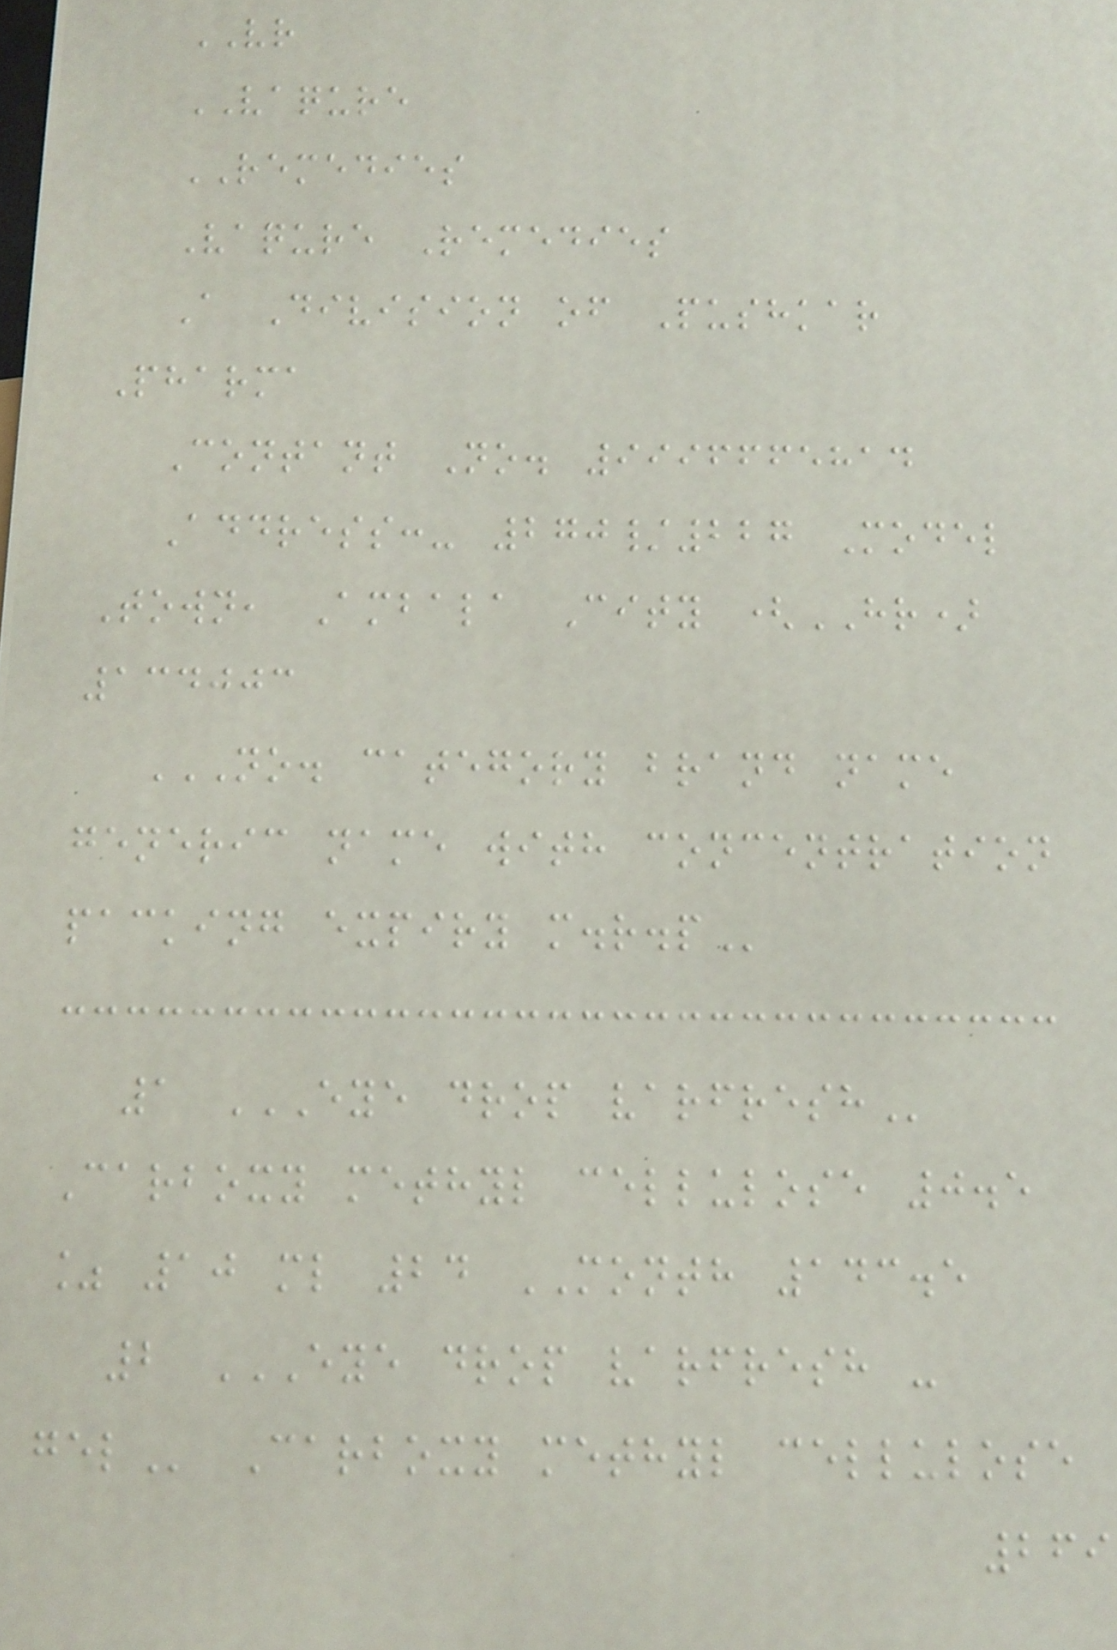VR
VAQURE
REMEDIES
Vaqure Remedies
A Division of Pushkar
Pharma
Contant No. 9996665814
Address:- 270/227 Model
Town, Ambala City (HR)
134003
NO. CATEGORY BRAND NAME
GENERIC NAME WITH CONCENTRATION
PACKING EXPIRY M.R.P
1 EYE DROP VARFRESH
Carboxy methyl cellulose 0.5
% 10 ml 24 MONTH 143.5
2 EYE DROP VARFRESH -
GEL Carboxy methyl cellulose
269
